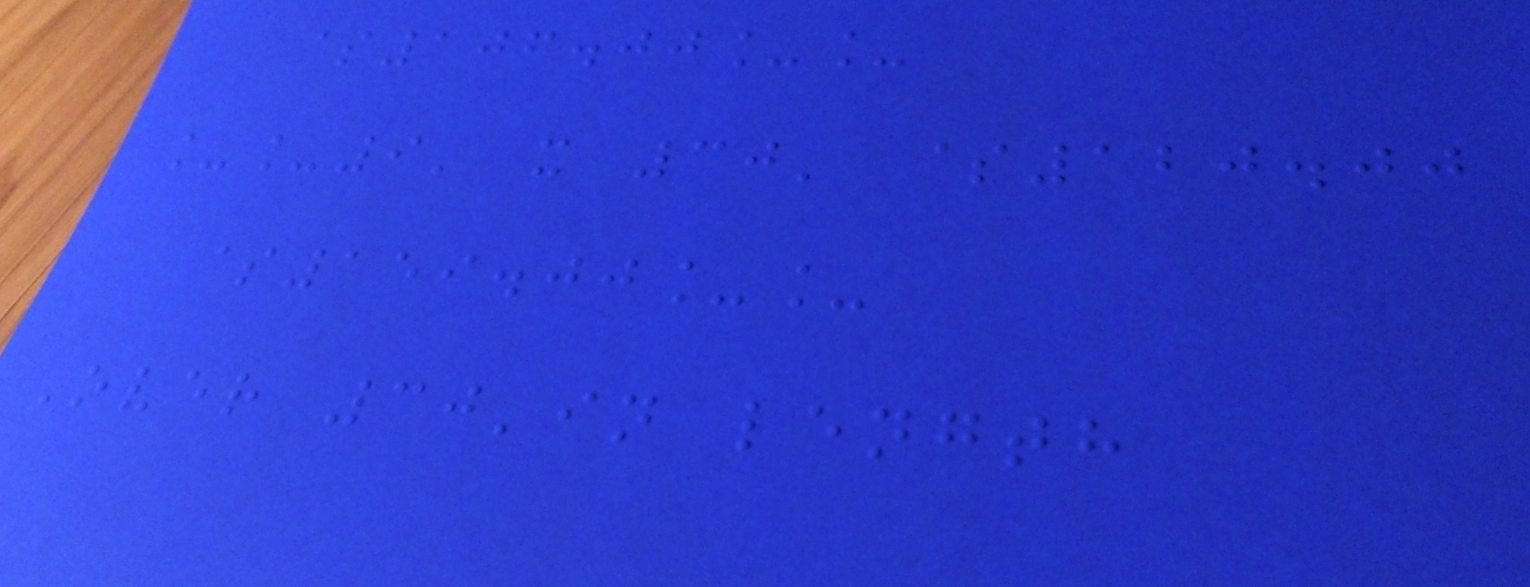$106.00__
__9' x 30' $120.00
$159.00__
Over 30'in length
